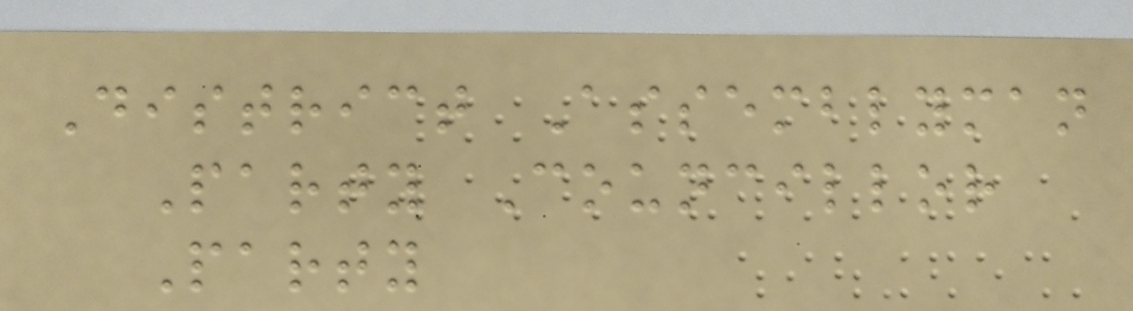District Assemblyman
Party Councillor
Party
